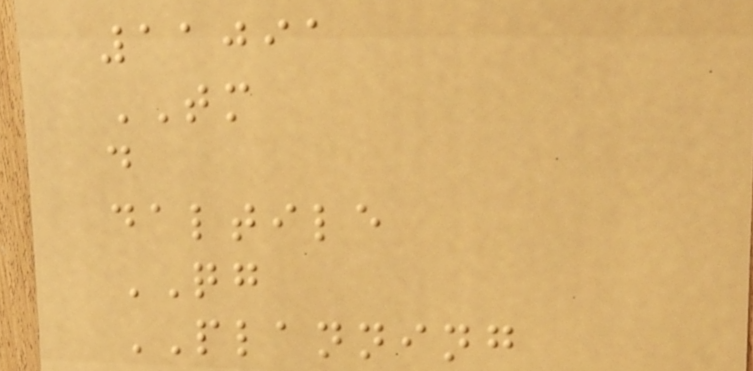11091
TM
d
daltile
QG
PLANNING
